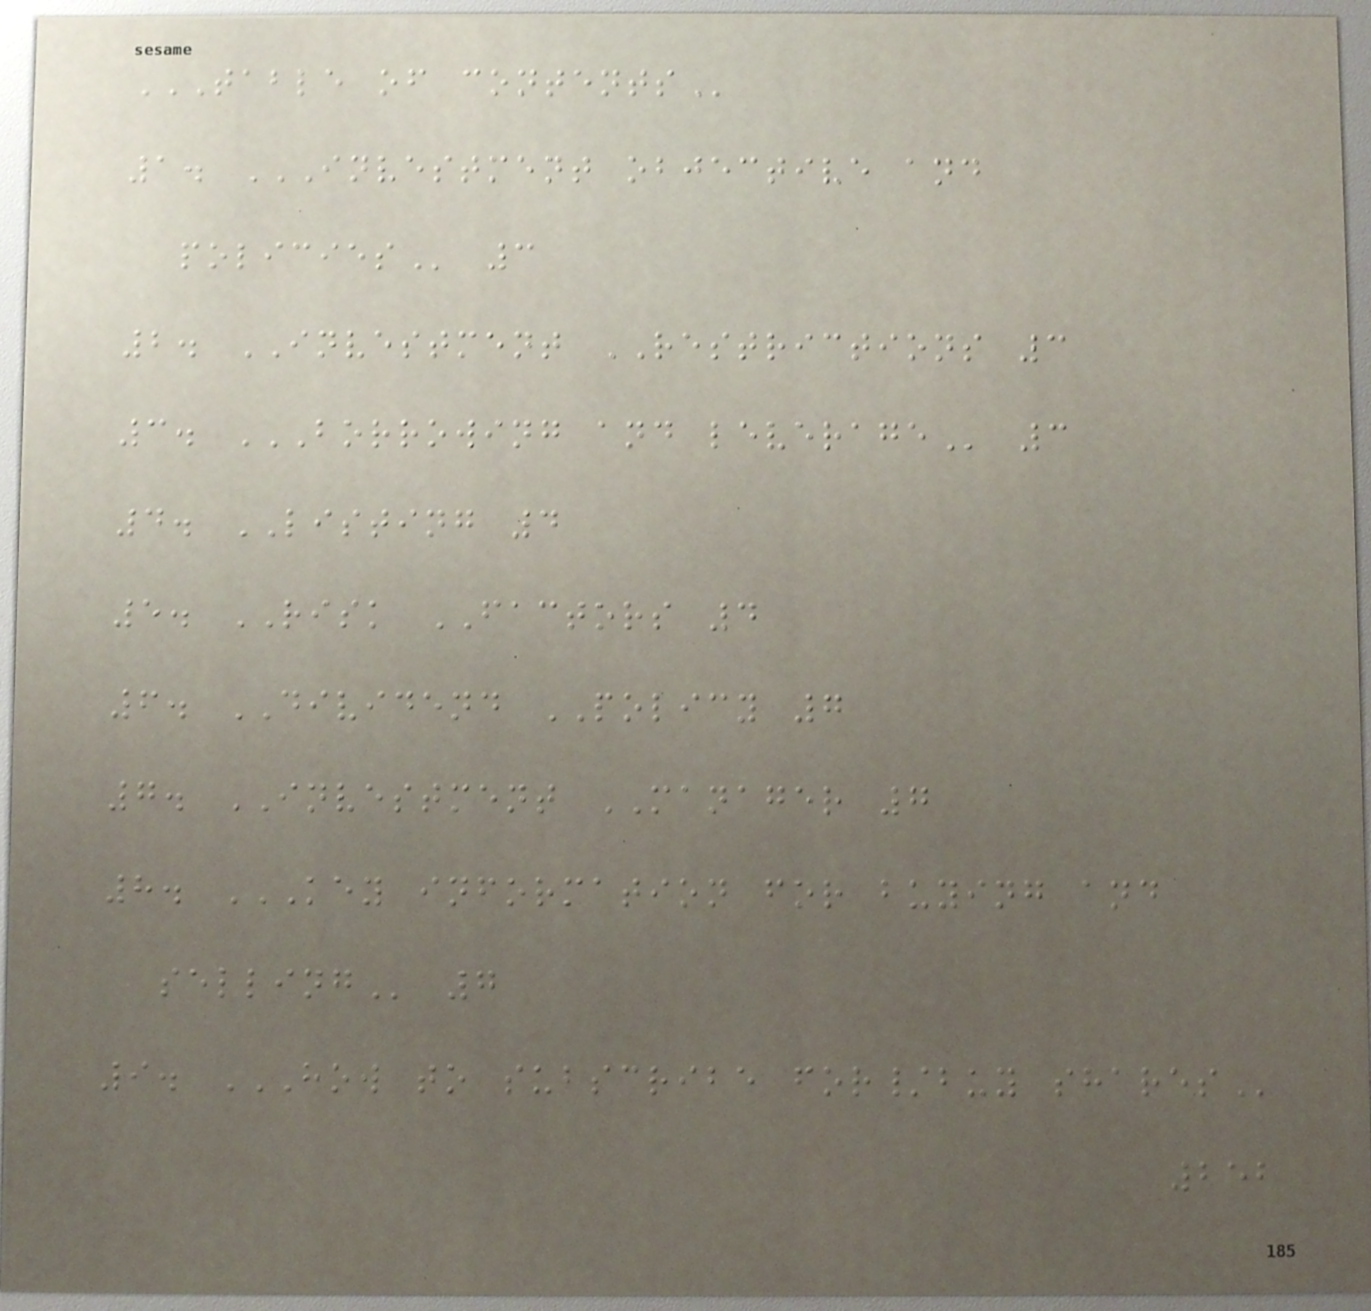TABLE OF CONTENTS
1. INVESTMENT OBJECTIVE AND
POLICIES 3
2. INVESTMENT RESTRICTIONS 3
3. BORROWING AND LEVERAGE 3
4. LISTING 4
5. RISK FACTORS 4
6. DIVIDEND POLICY 7
7. INVESTMENT MANAGER 7
8. KEY INFORMATION FOR BUYING AND
SELLING 7
9. HOW TO SUBSCRIBE FOR/BUY SHARES
252
